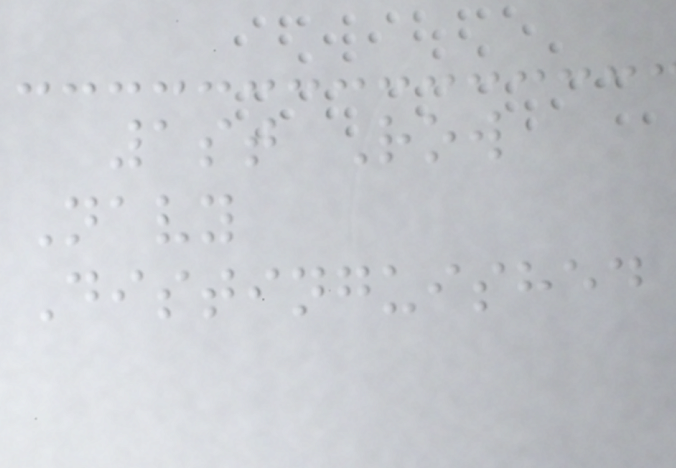1st Row
Navy
Distinguished
